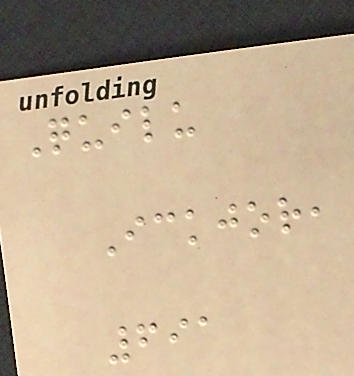Quilu
Ickjor,
691
